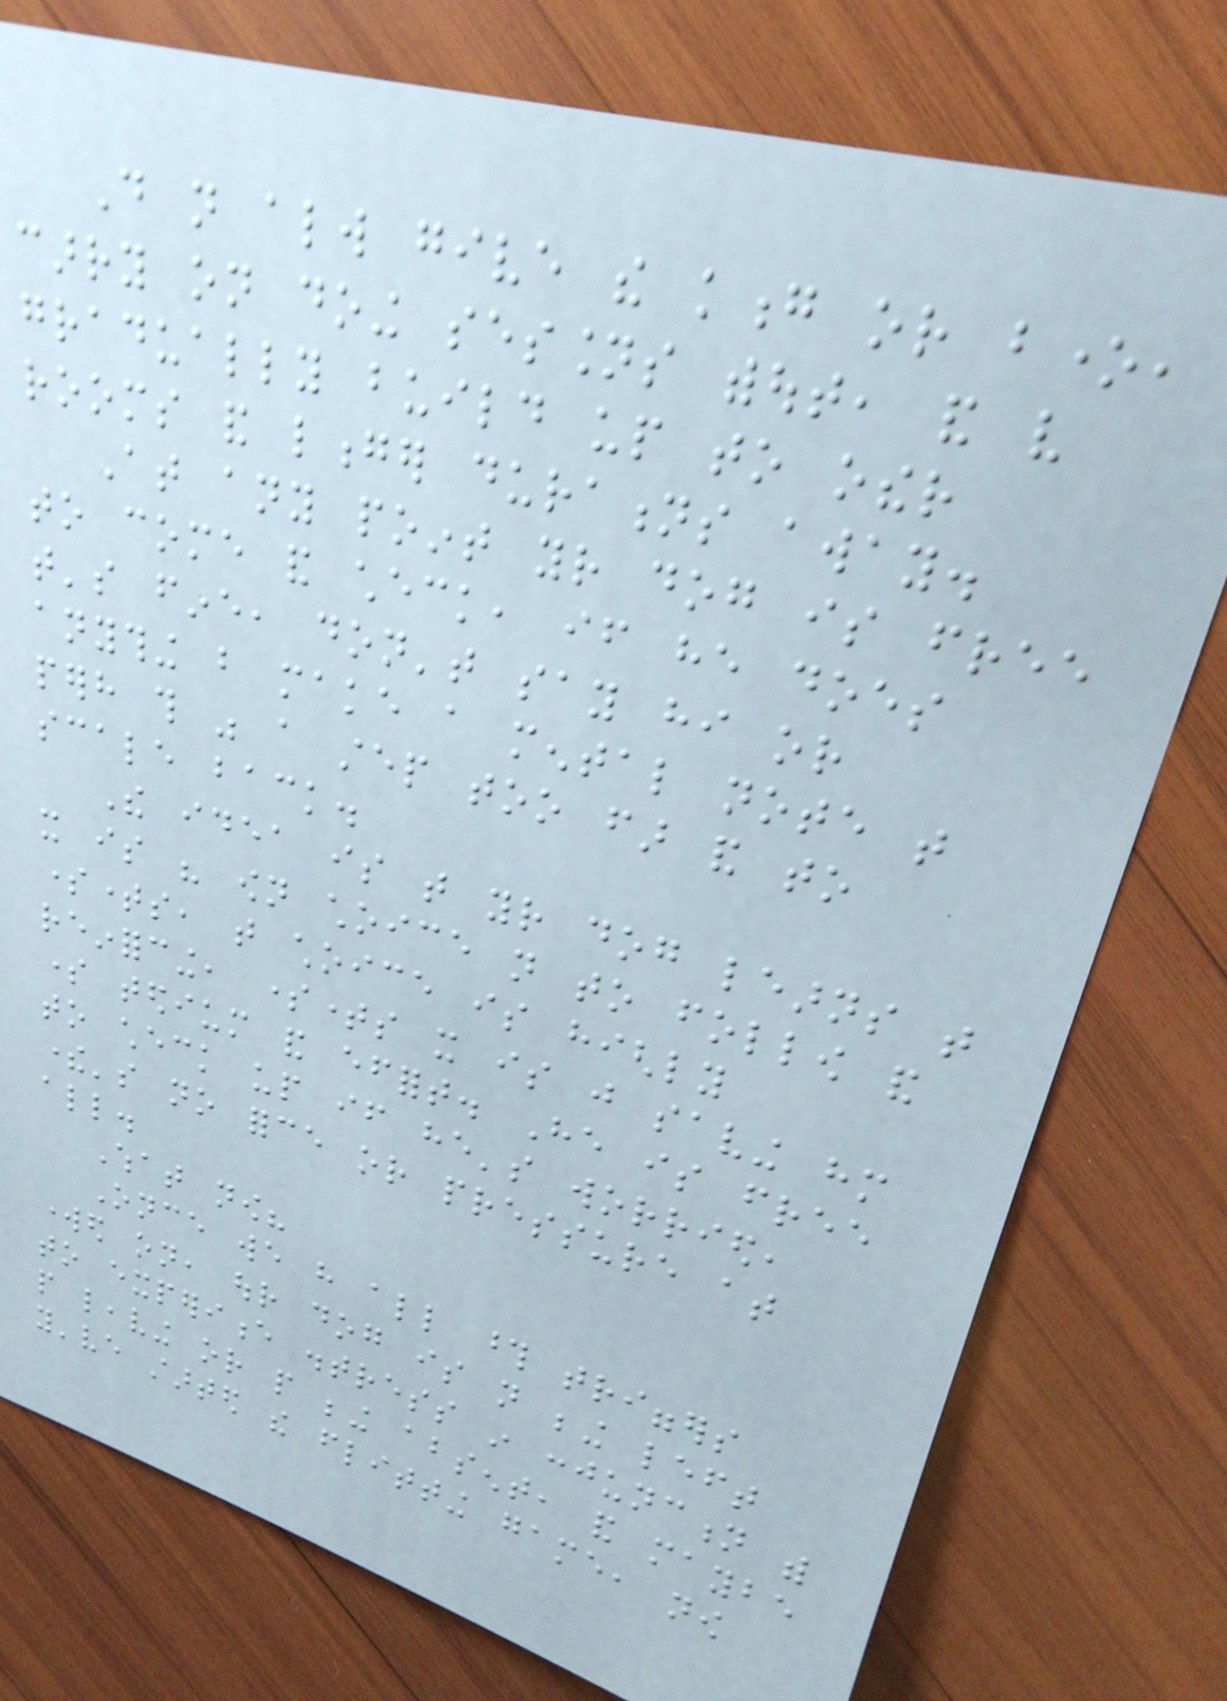Do not always give the kong or bone,
carry on doing sessions without, and very
gradually build up to other
rooms and longer durations away.
At any point your dog is free
to come and check, if he does
that's fine, don't say hi or
anything but make a mental note that
perhaps this was a step too far and to
scale back.
The idea is that your dog learns that
it is his own choice not to follow and
sometimes, that choice is highly
reinforcing, sometimes it is just saving him
some tedium and effort. He is free
to check up if he's worried,
there's no force or pressure at
all.
What now?
Once we have all those triggers
worked on, our dog is not being left
to experience distress in conjunction with
people leaving or people being absent, and maybe
you've started the flitting game, now
